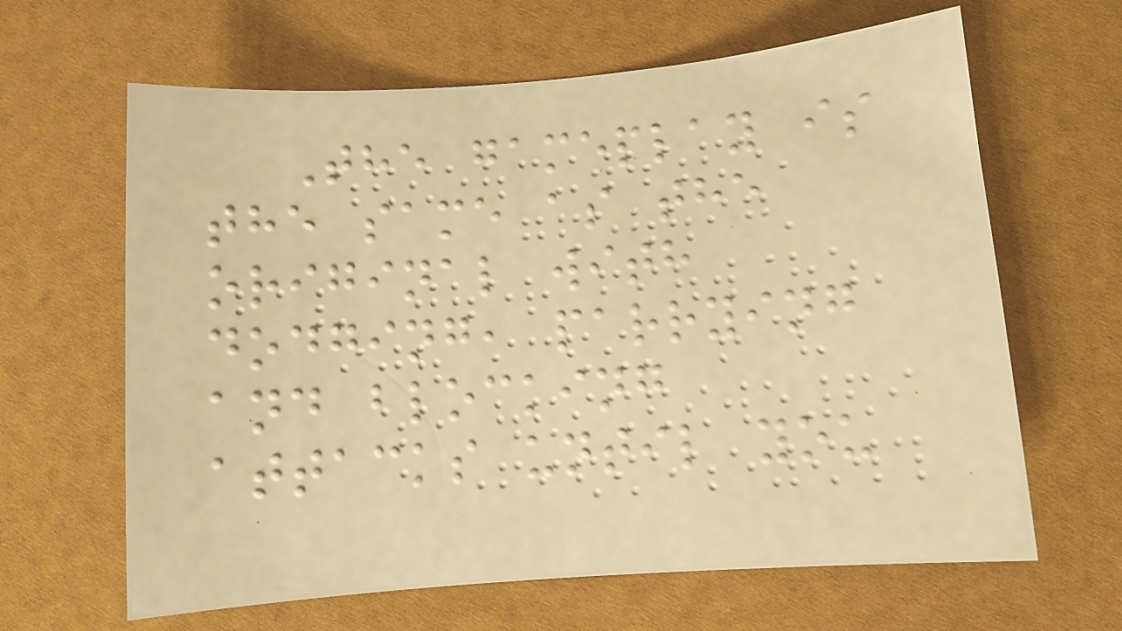The gameplay is
the same as the
original with
dodging, parrying
and blocking
attacks until you
